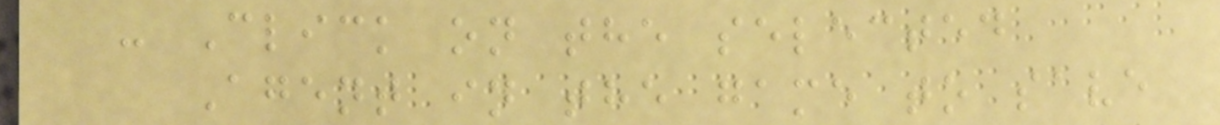- Click on the selected
Agent in the game to save
